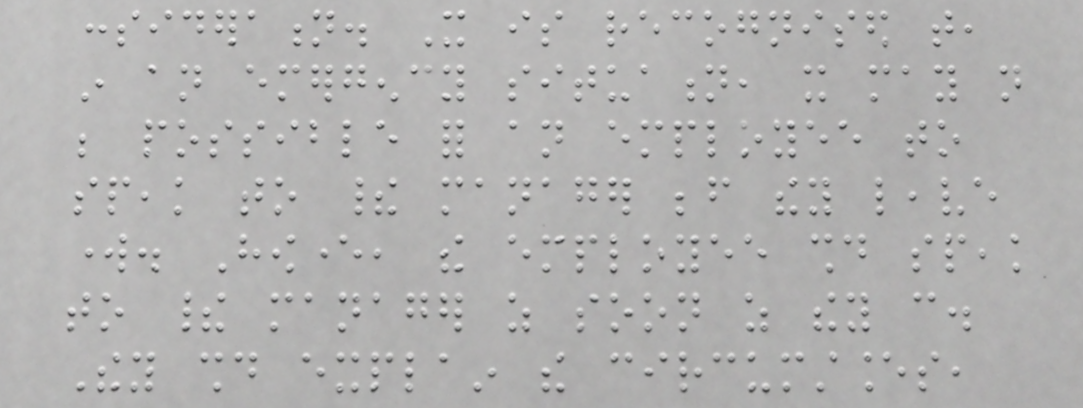consideration. It is recognised that,
in an emergency situation, it may not
be possible for an employee to
speak to their manager before they leave
work. However, the employee should speak
to their manager as soon as they can.
They should explain the circumstances,
